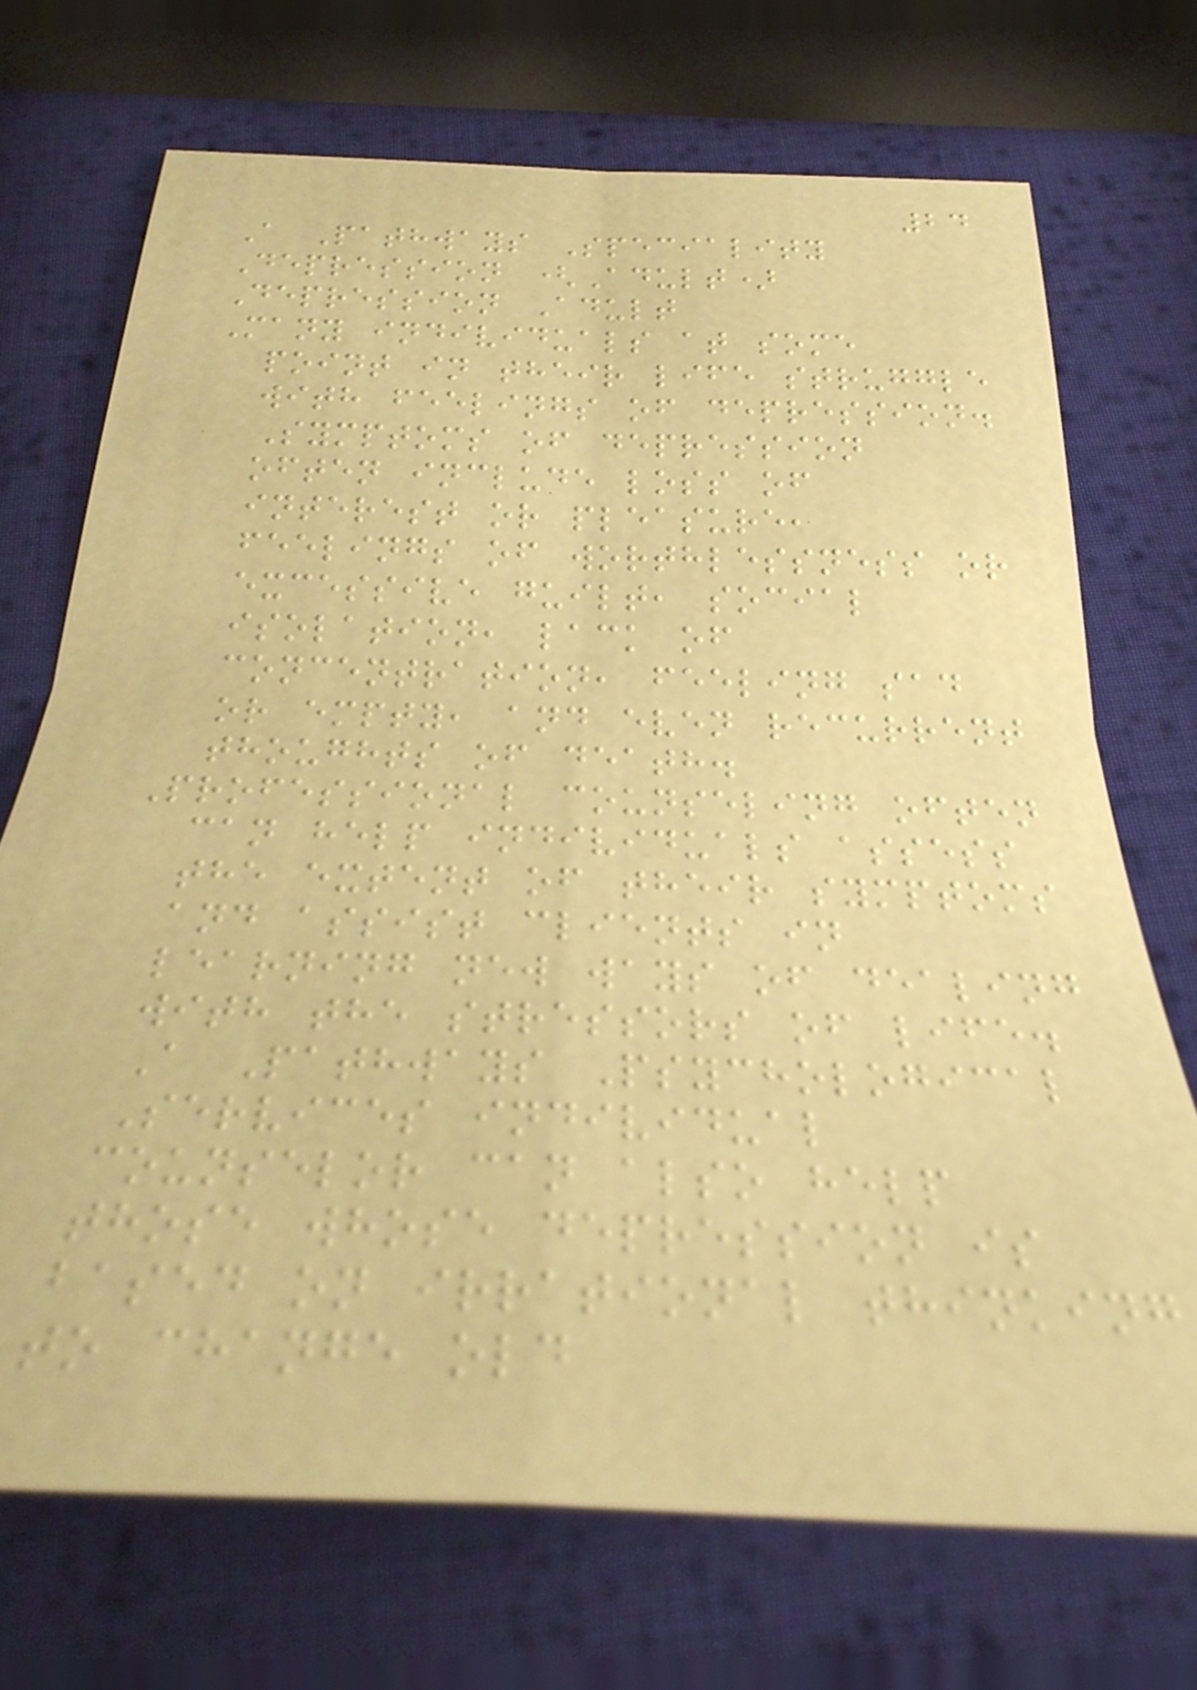24
A Pathways Speciality
Depression (Adult)
Depression Adult
Many individuals at some
point in their life struggle
with feelings of depression.
Symptoms of depression
often include loss of
interest or pleasure,
feelings of worthlessness or
excessive guilt, social
isolation, lack of
concentration, feeling sad
or empty, and even recurrent
thoughts of death.
Professional counseling often
can help individuals assess
the extent of their symptoms
and assist clients in
learning new ways of dealing
with the stressors of life.
A Pathways Psychological
Services individual
counselor can also help
those whose depression is
based on irrational thinking
to change old
